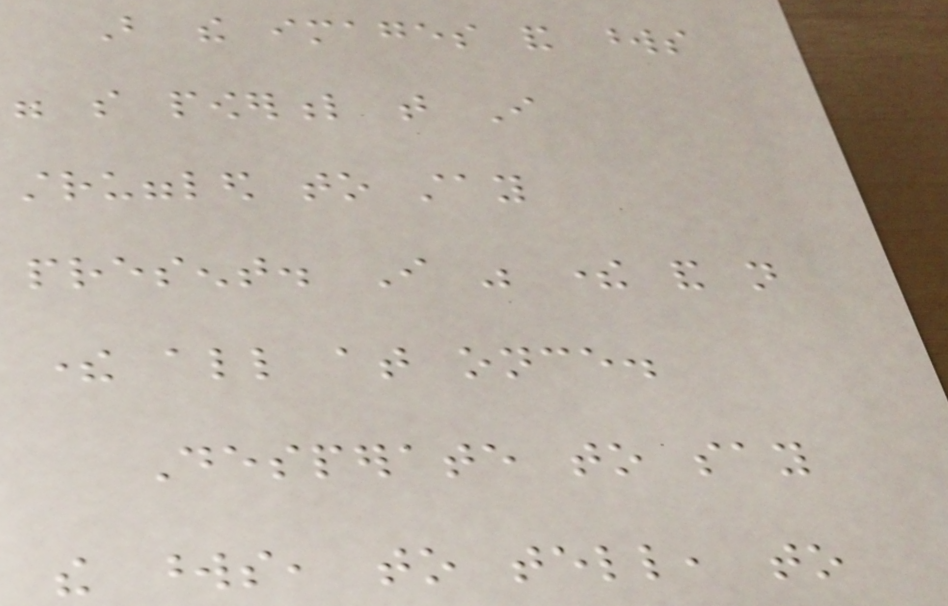But the images and words
were so powerful that I
struggled to stay
present. I was there and not
there all at once.
Desperate to say
the words, to tell, to
